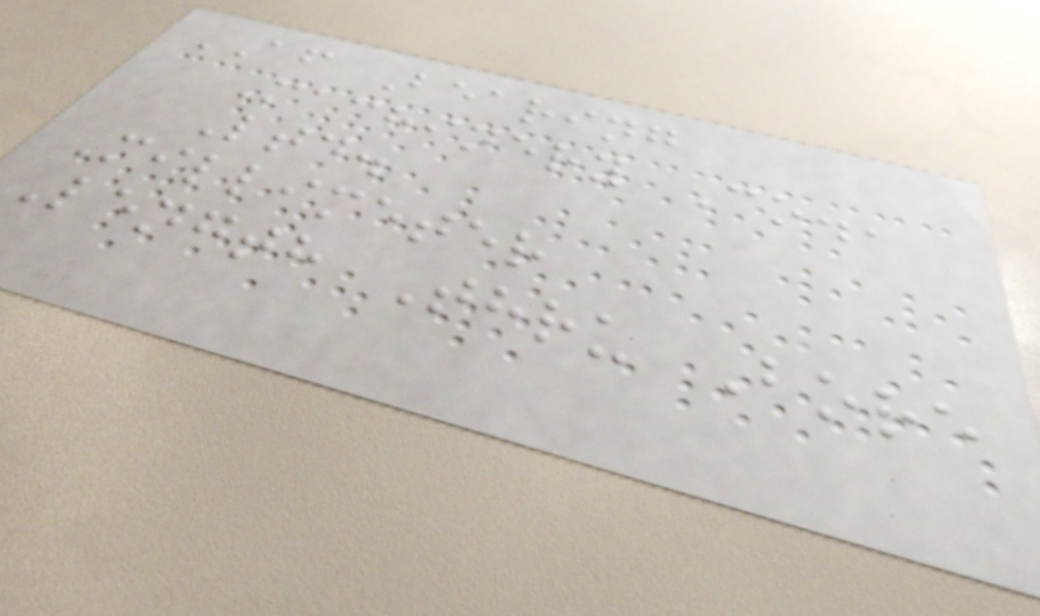AF Bearing
Machinery Co.,
Ltd.
Millimeter
Length Thru Bore
